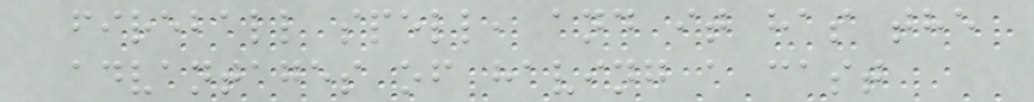fireball spell, and it has the
advantages of having a cast
